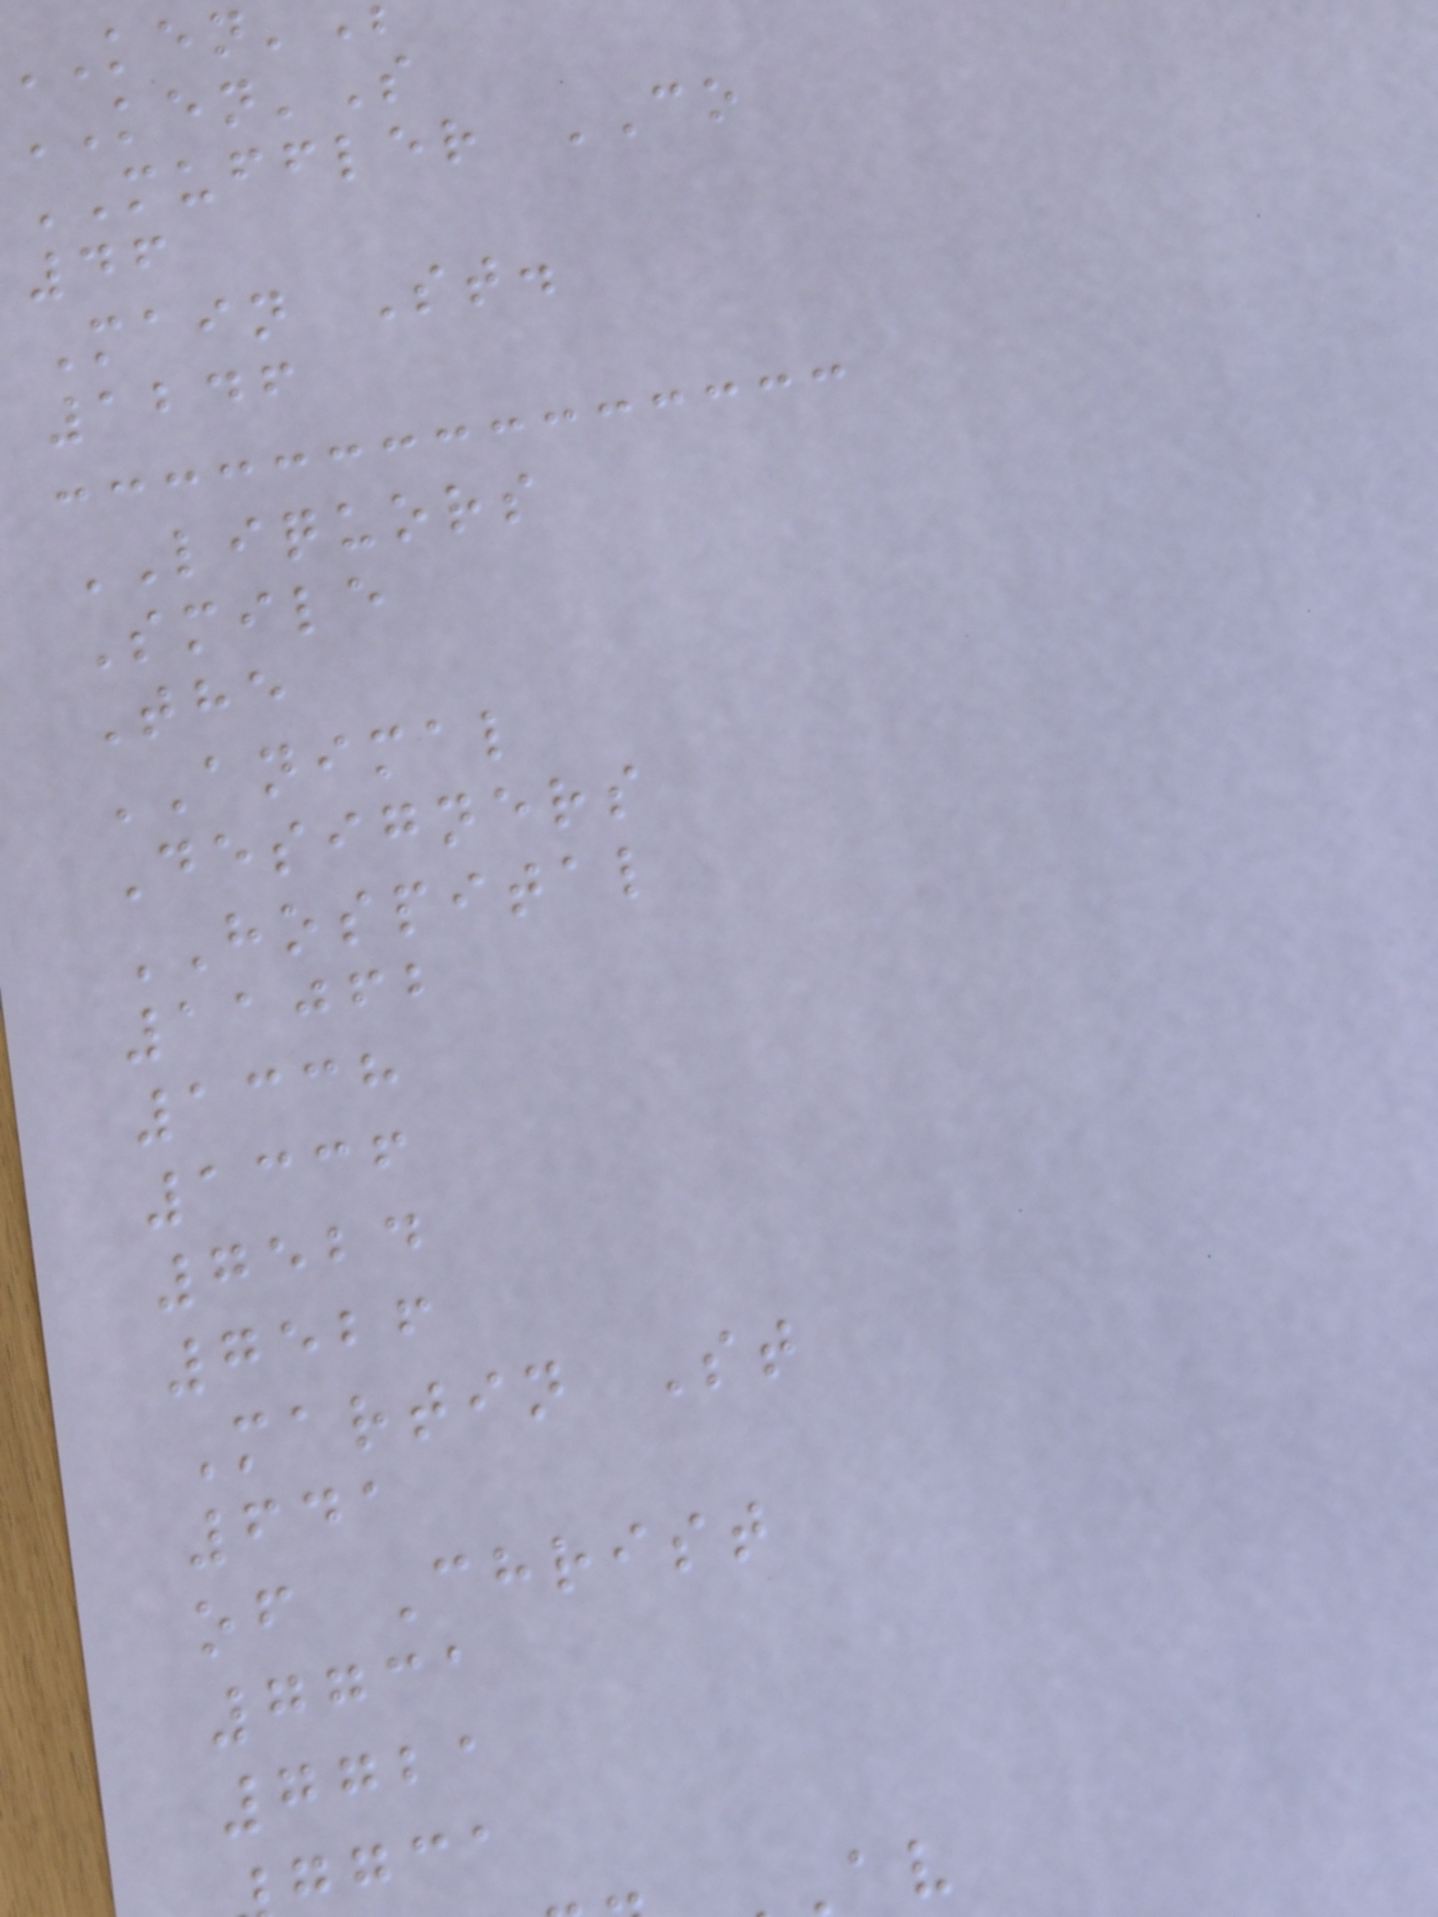KEN'S
MUFFLER CO
46
Main St.
1246
LIQUORS
Smile
The
ANIMAL
Designers
HOSPITAL
11062
1338
1336
7524
7526
Martin St
641
of Christ
7731
7721
